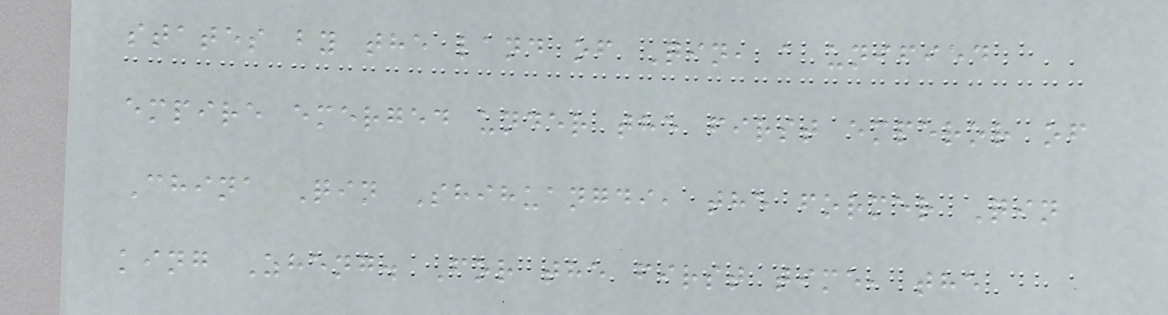states by the land of Qin, a unified
empire emerged under the first emperor of
China Qin Shihuangdi, the former Qin
king Zheng. For the first time, the
